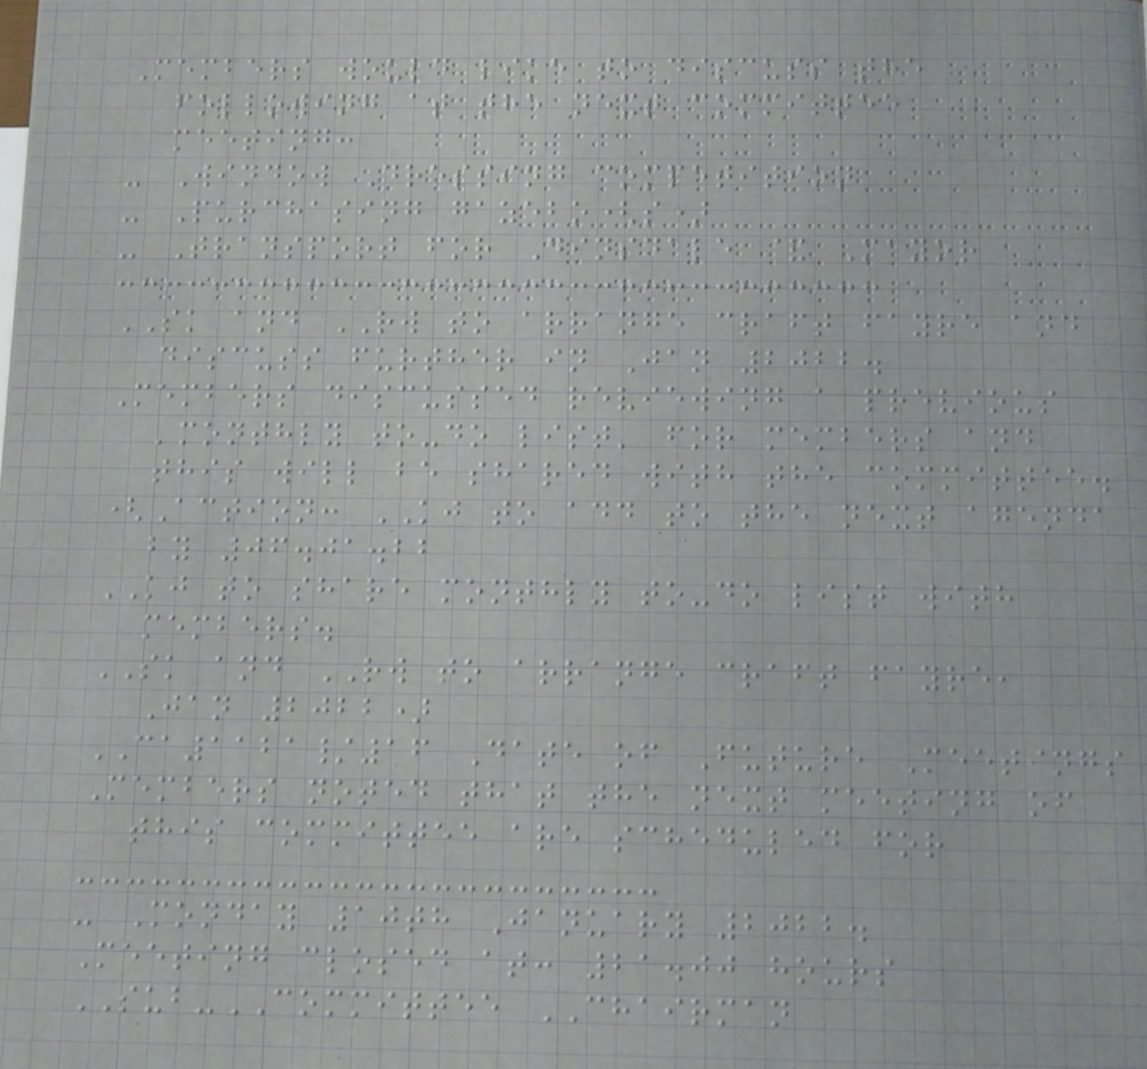Members would like to discuss the
following at the next committee
meeting:
- Window Dressing competition
- Purchasing gazebo(s)
- Transport for Dinsdale & Mayor
SK and RW to arrange craft fayre and
discuss further in Jan 2022.
Members discussed reviewing a previous
'monthly to-do list' for members and
this will be shared with the committee.
(Action: KJ to add to the next agenda
by 06.01.22
KJ to share monthly to-do list with
members.
SK and RW to arrange craft fayre,
Jan 2022)
CA1121/16 Date of Future Meetings
Members noted that the next meeting of
this committee are scheduled for
- Monday 10th January 2022.
Meeting closed at: 21.00 hours
SUB-COMMITTEE CHAIRMAN
